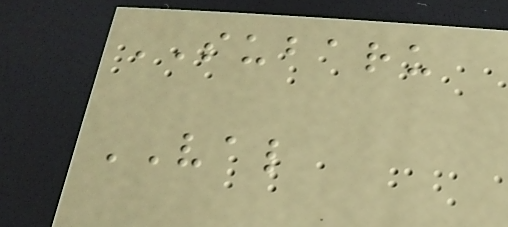SUBARU
VAL
